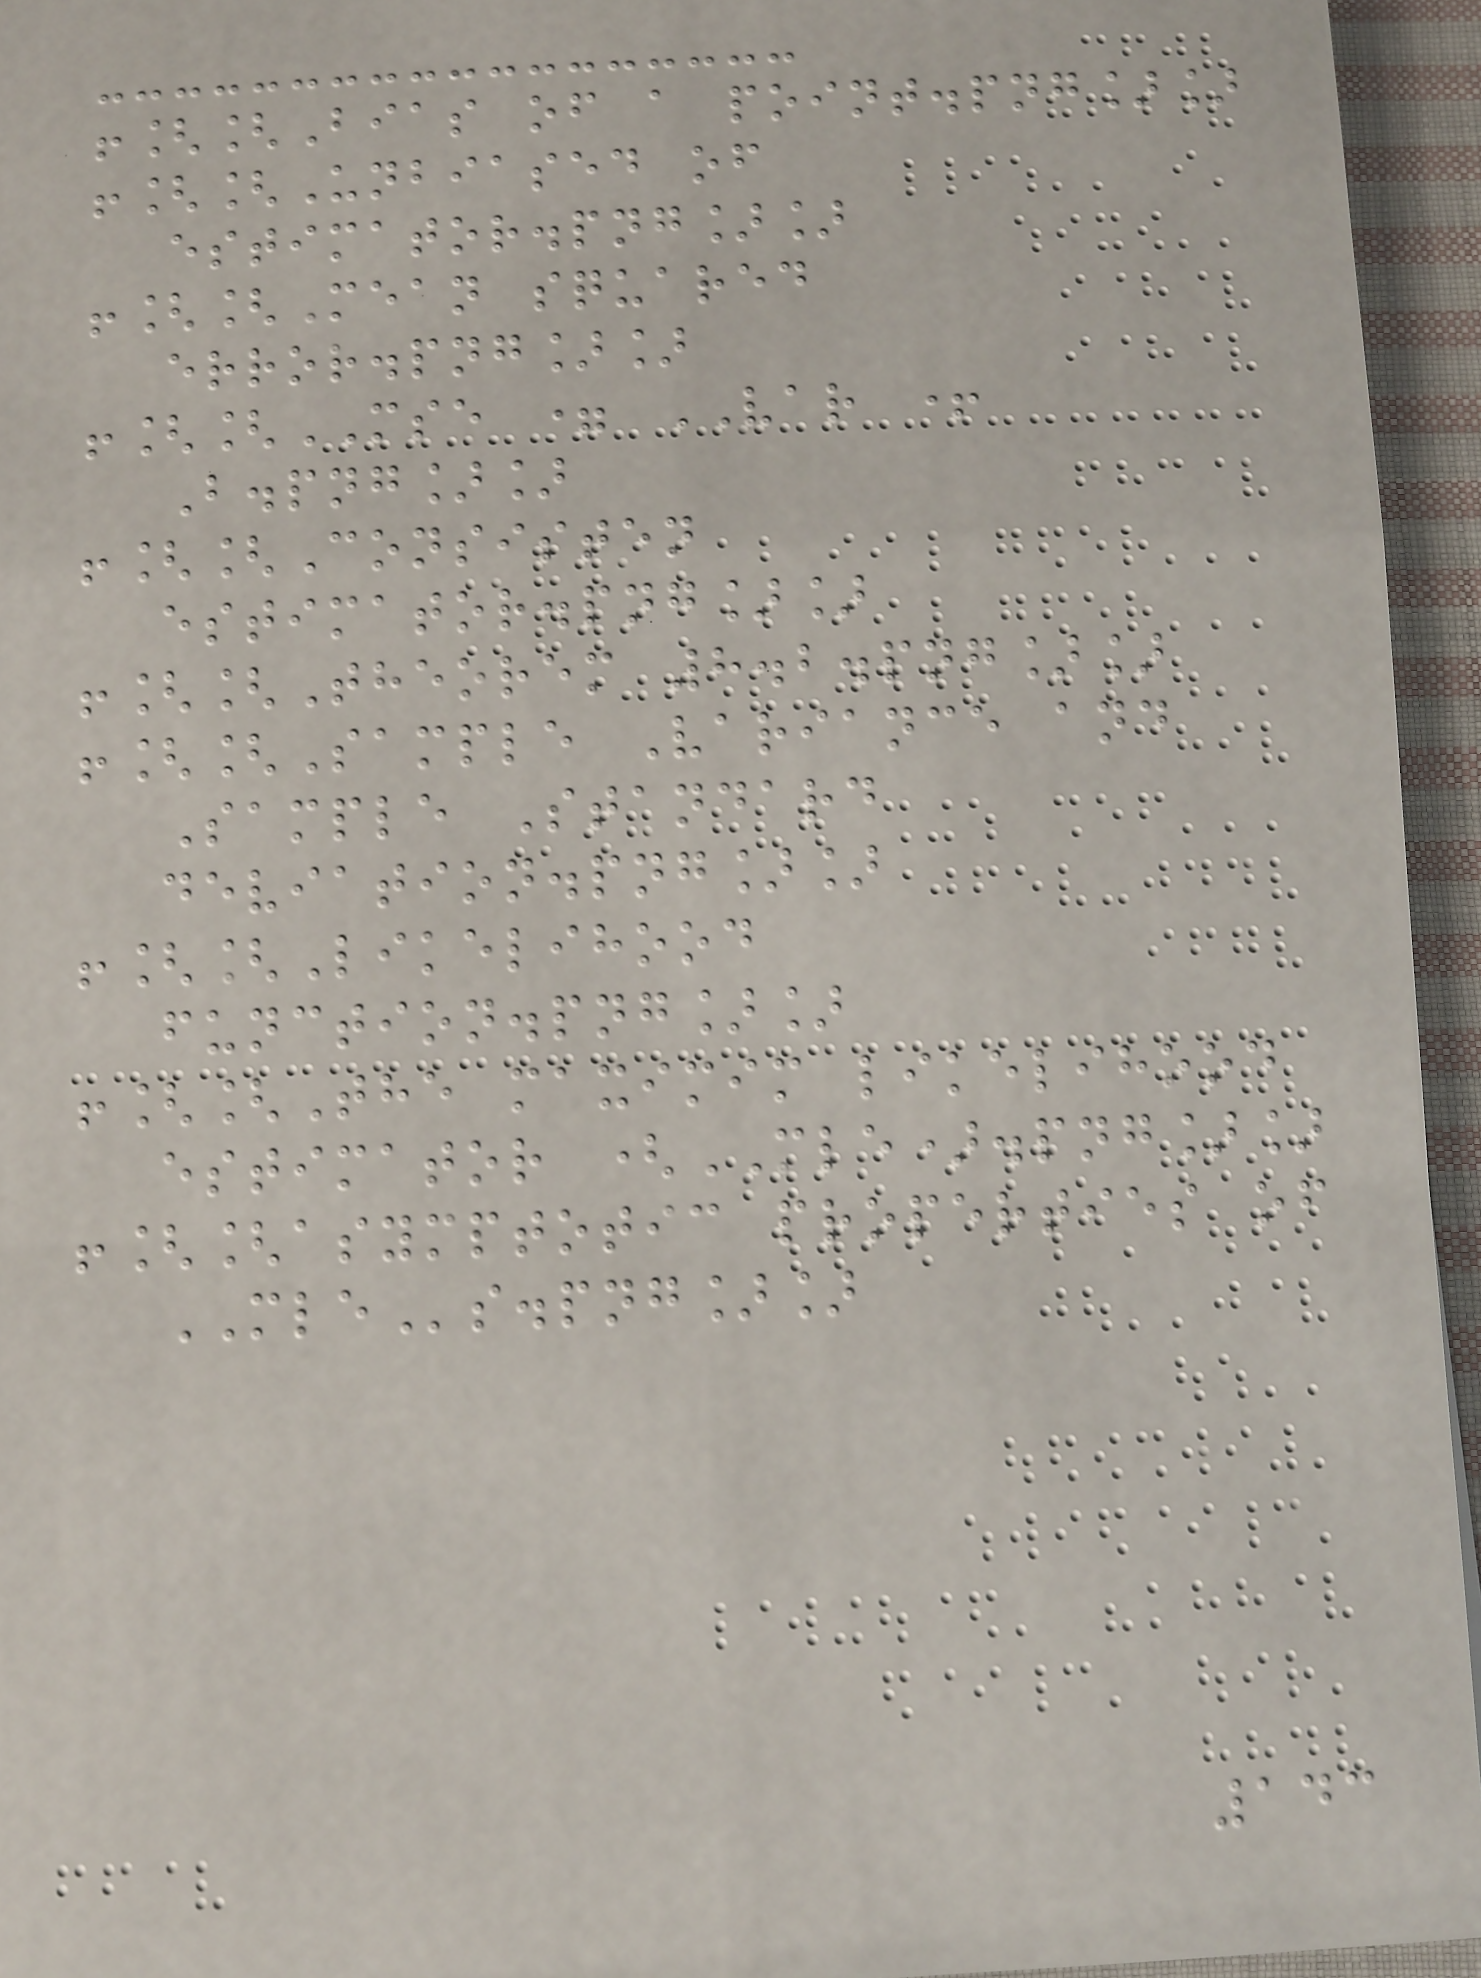![[Bias of a point.png]]
![[Unbiased of
estimator.png]]
![[Mean squared
error.png]]
![[MSE = VAR +
B.png]]
![[Consisten
estimator.png]]
![[Theorem 8.2.png]]
![[Sample Variance and
Sample Standard
deviation.png]]
![[Likelihood
function.png]]
![[The maximim likelihood
estimator (MLE).png]]
![[asymptotic properties of
MLEs.png]]
143
